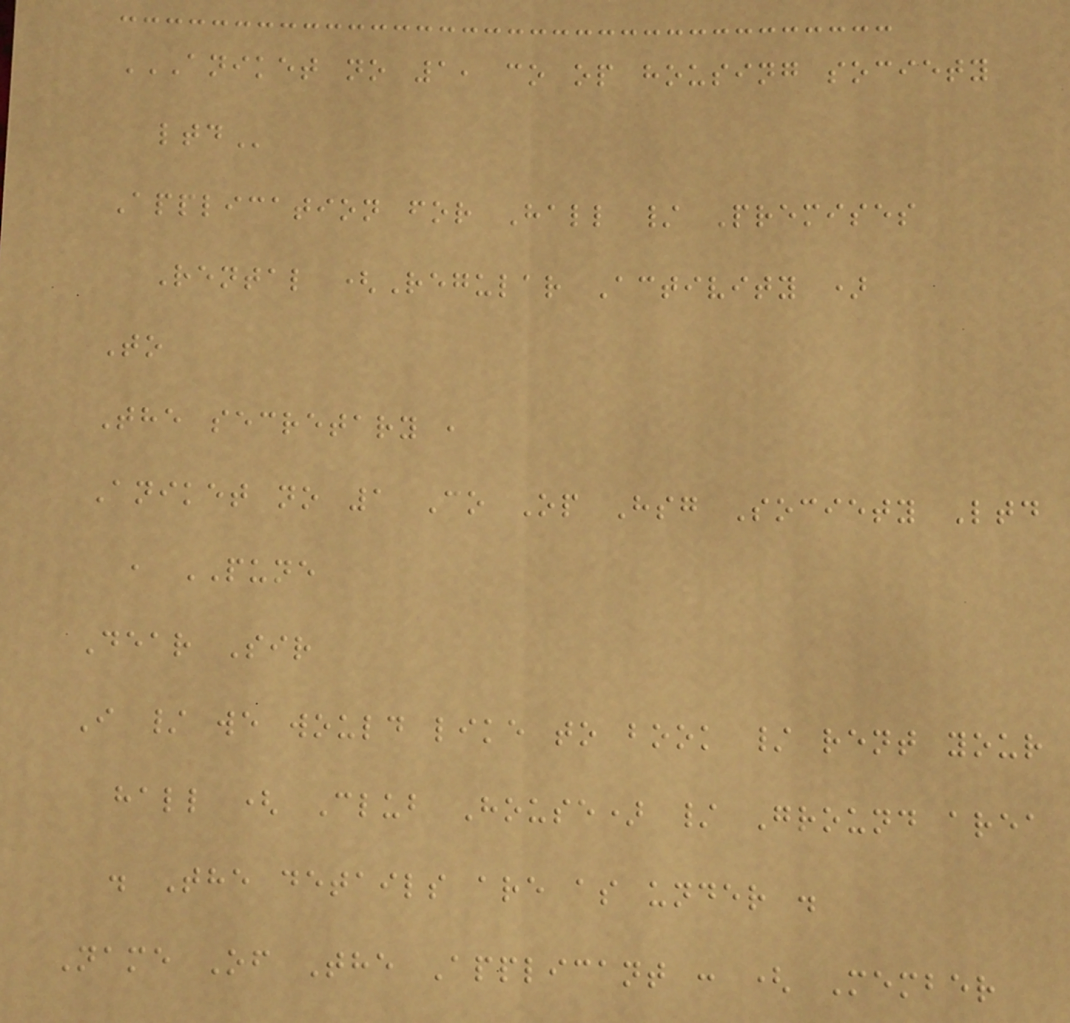ANIKET NO 1, CO OP HOUSING SOCIETY
LTD
Application for Hall / Premises
Rental (Regular Activity )
To
The secretary ,
Aniket no 1 Co Op Hsg Society Ltd
, PUNE
Dear Sir
I / we would like to book / rent your
hall ( Club House) / Ground area
. The details are as under .
Name Of The Applicant : ( Member
